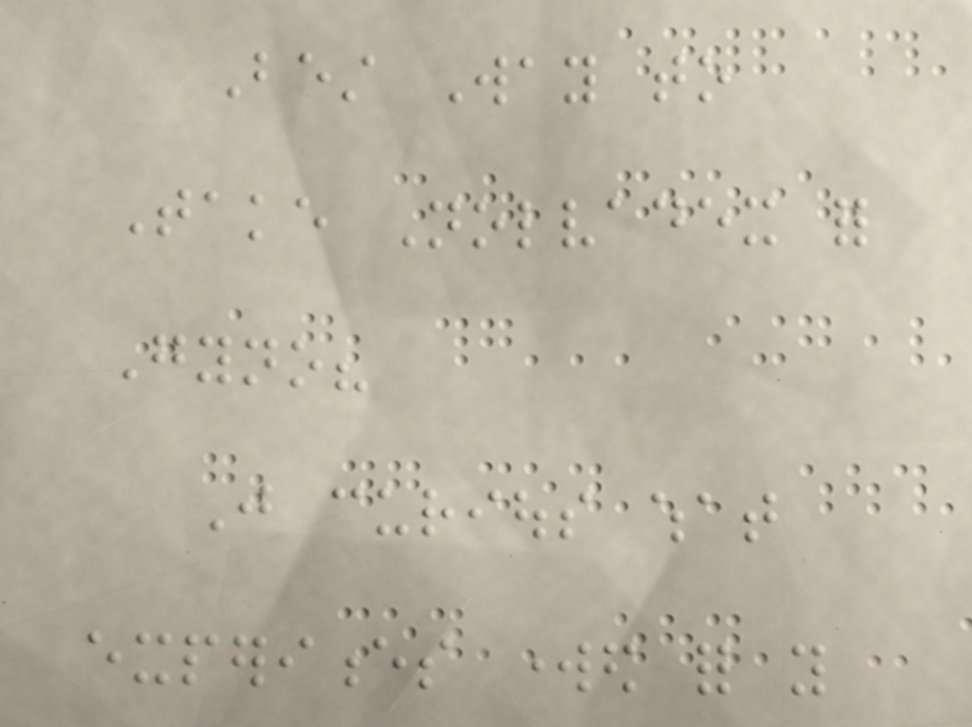Best Way to
Take Nolvadex for
Gyno?
Just curious what
experiences worked for you
